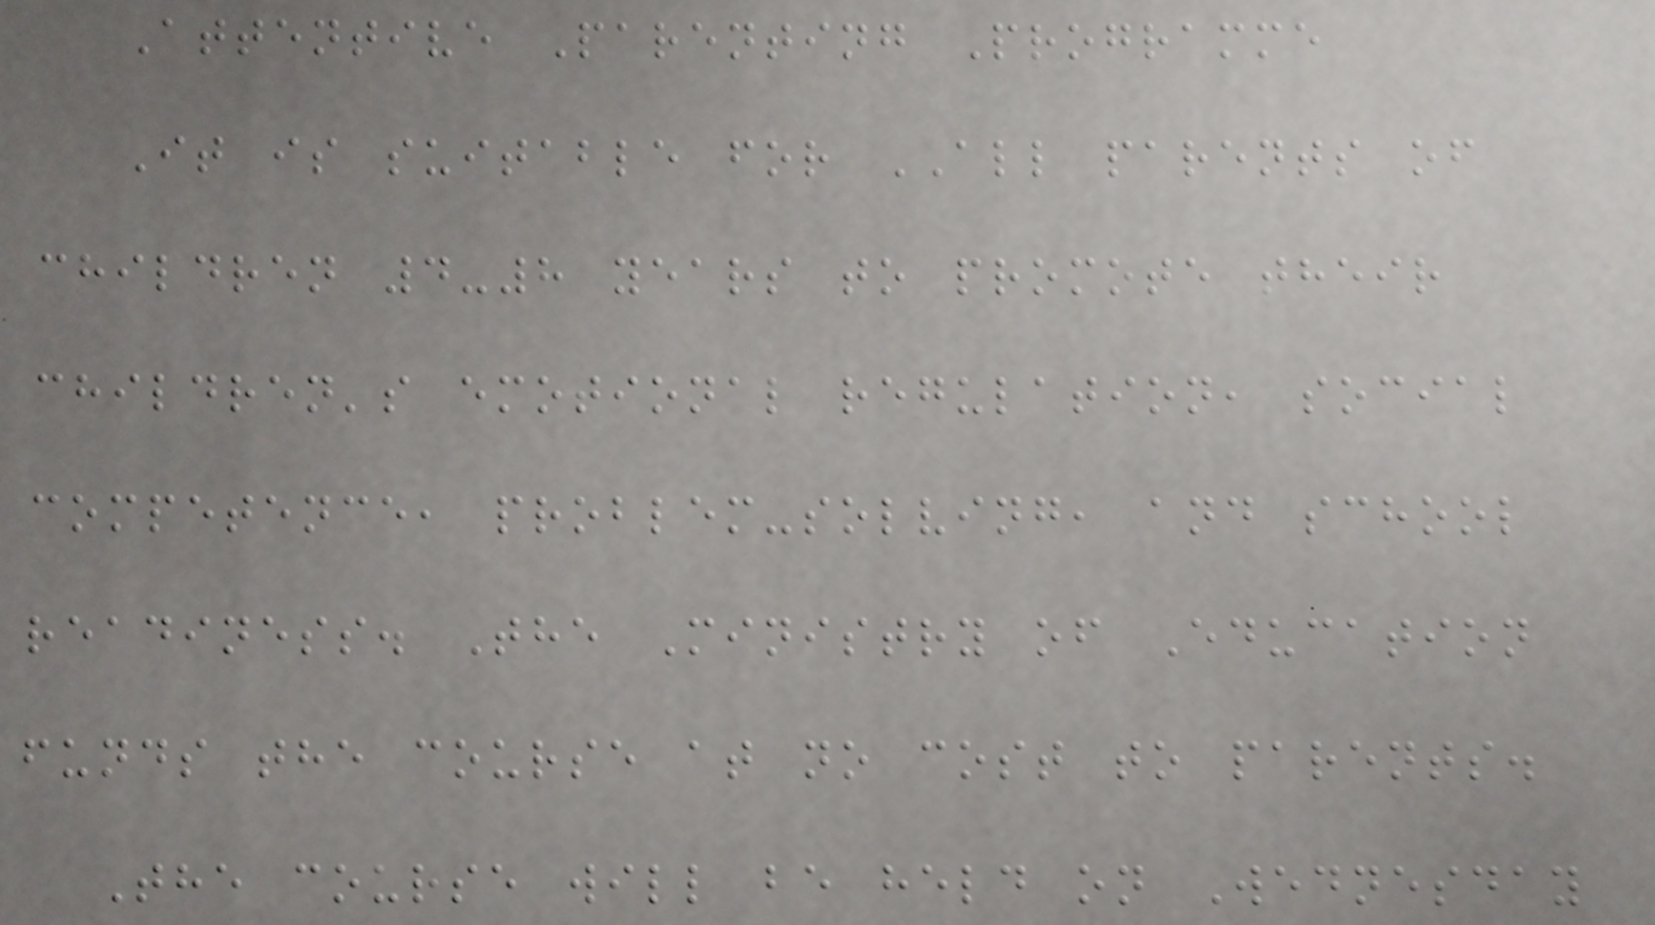Attentive Parenting Programme
It is suitable for ALL parents of
children 4-8 years to promote their
children's emotional regulation, social
competence, problem-solving, and school
readiness. The Ministry of Education
funds the course at no cost to parents.
The course will be held on Wednesday
